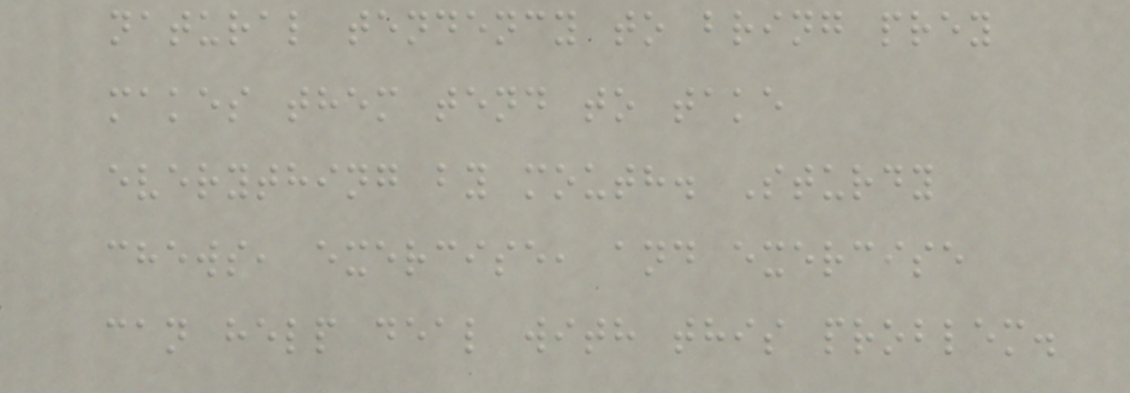natural tendency to bring prey
makes them tend to take
everything by mouth. Sturdy
chews, exercise, and exercise
can help deal with this problem.
